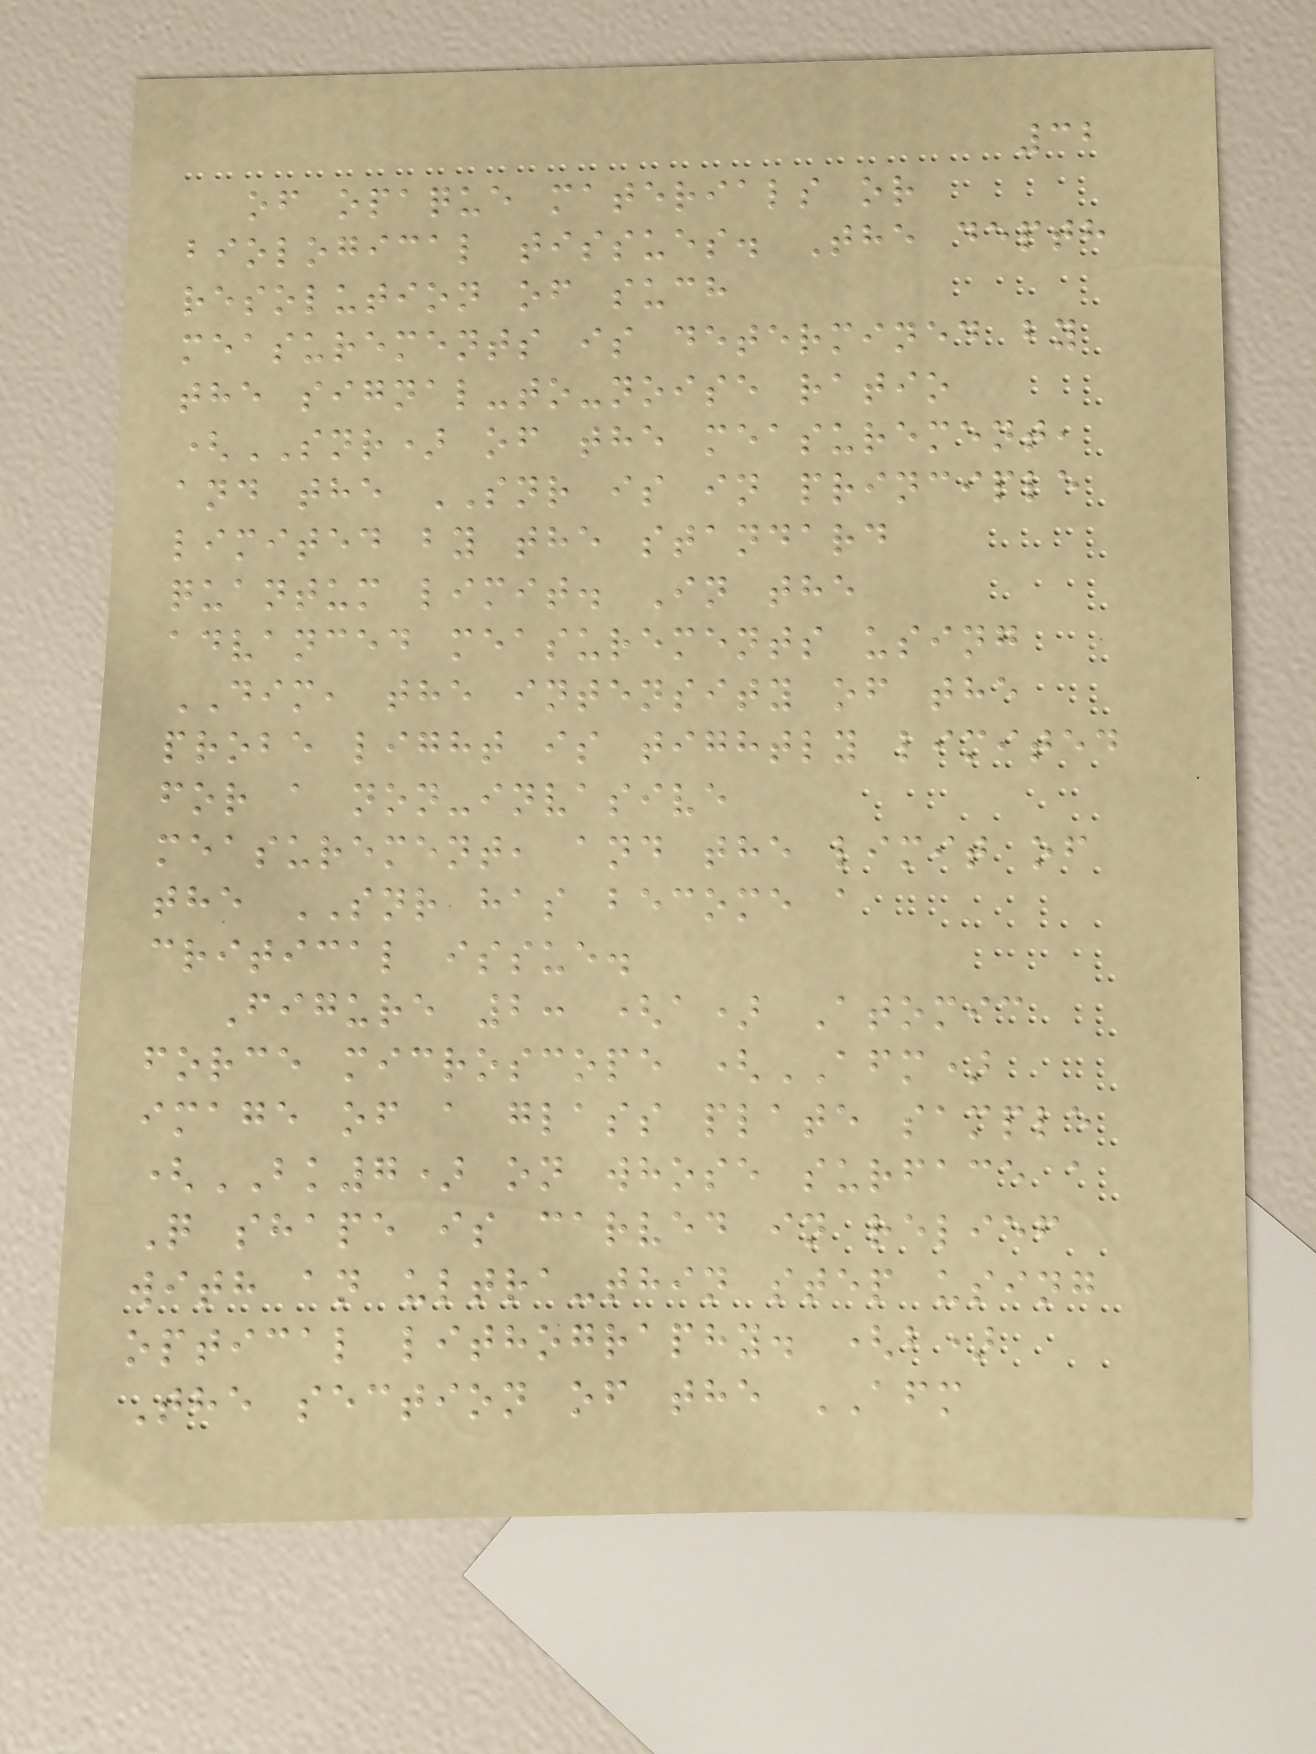32
of opaque materials or
biological tissues. The depth
resolution of such
measurements is determined by
the signal-to-noise ratio
(SNR) of the measurement,
and the SNR is in principle
limited by the standard
quantum limit. In the
advanced measurements using
DIM, the intensity of the
probe light is tightly limited
for a non-invasive
measurement, and the limit of
the SNR has become a
critical issue.
Figure 2: (a) Atomic
force microscope (AFM)
image of a glass plate sample
(BK7) on whose surface a
Q shape is carved in relief
with an ultra-thin step using
optical lithography. (b)
The section of the AFM
